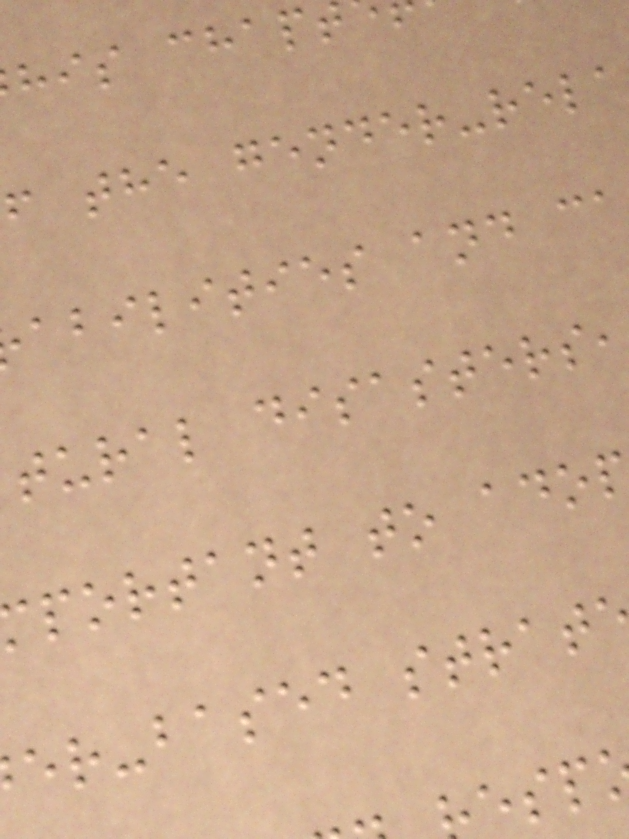his chap
f the gender-rela
abilities and ca
tural disasters
portant to ado
er-based strat
